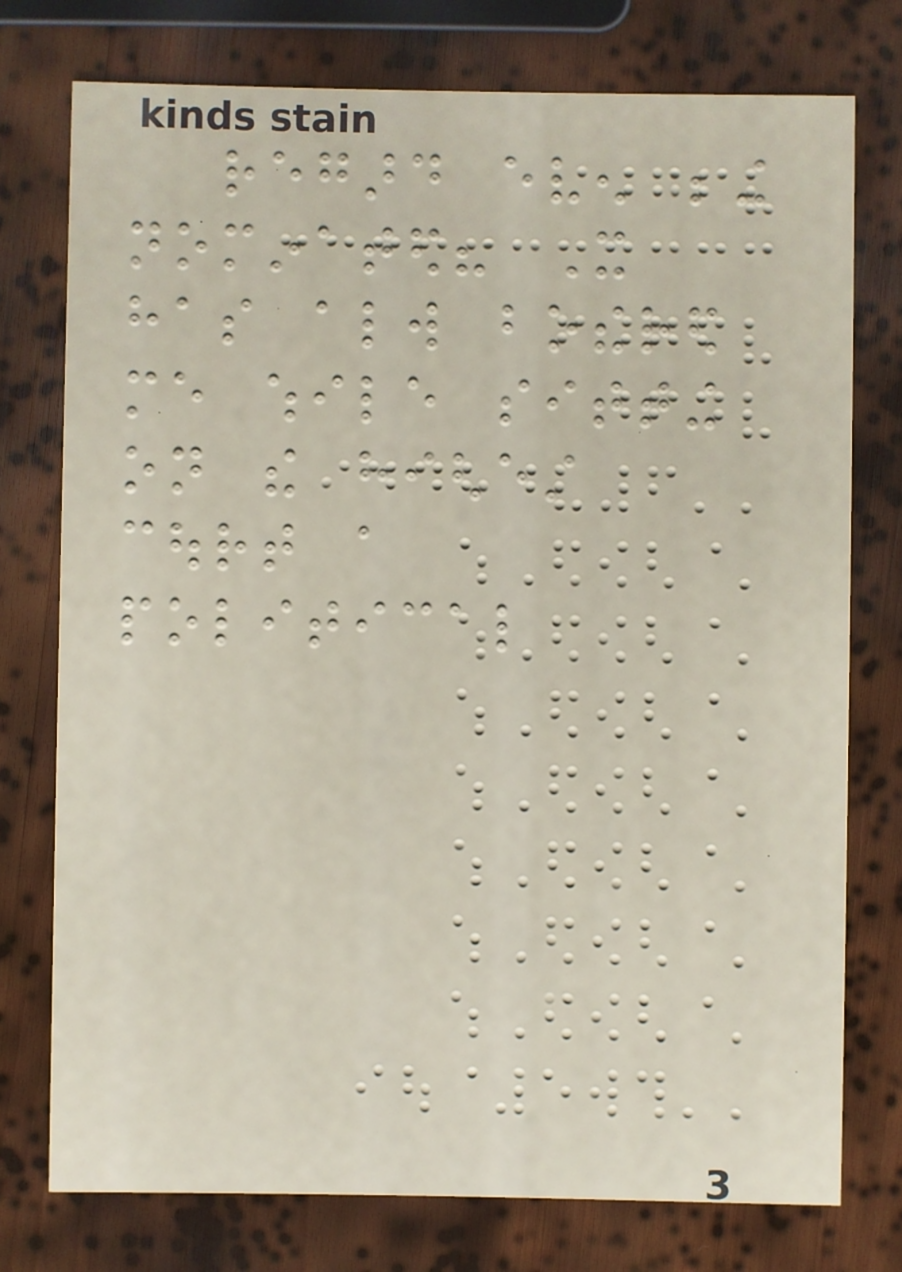regard even being
nominated? It
has always bothered
me while sitting
on the highest
court a
political
